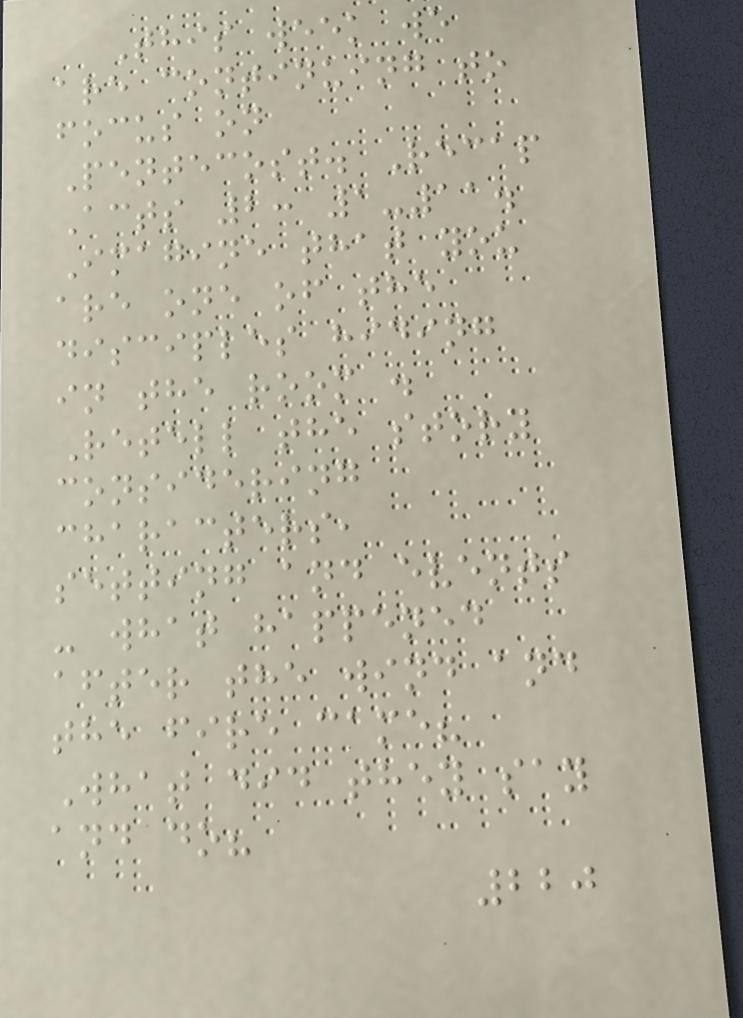This week we
are continuing to
focus on
Pentecost. Recap
Acts 2: 1-11.
Imagine that you
are one of the
disciples hiding
in the room .
Retell the story
considering
characters,
setting and events
- what happened
after the wind and
the fire came?
What did they say
and do?
220
